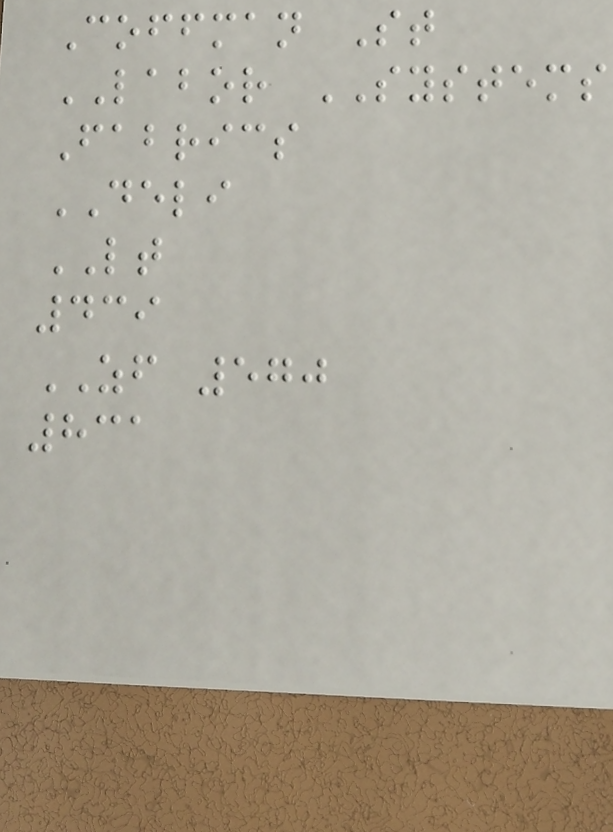Coffman St
LABOR SYSTEMS
Fabrics
DELI
LT
439
ZF 570
831
